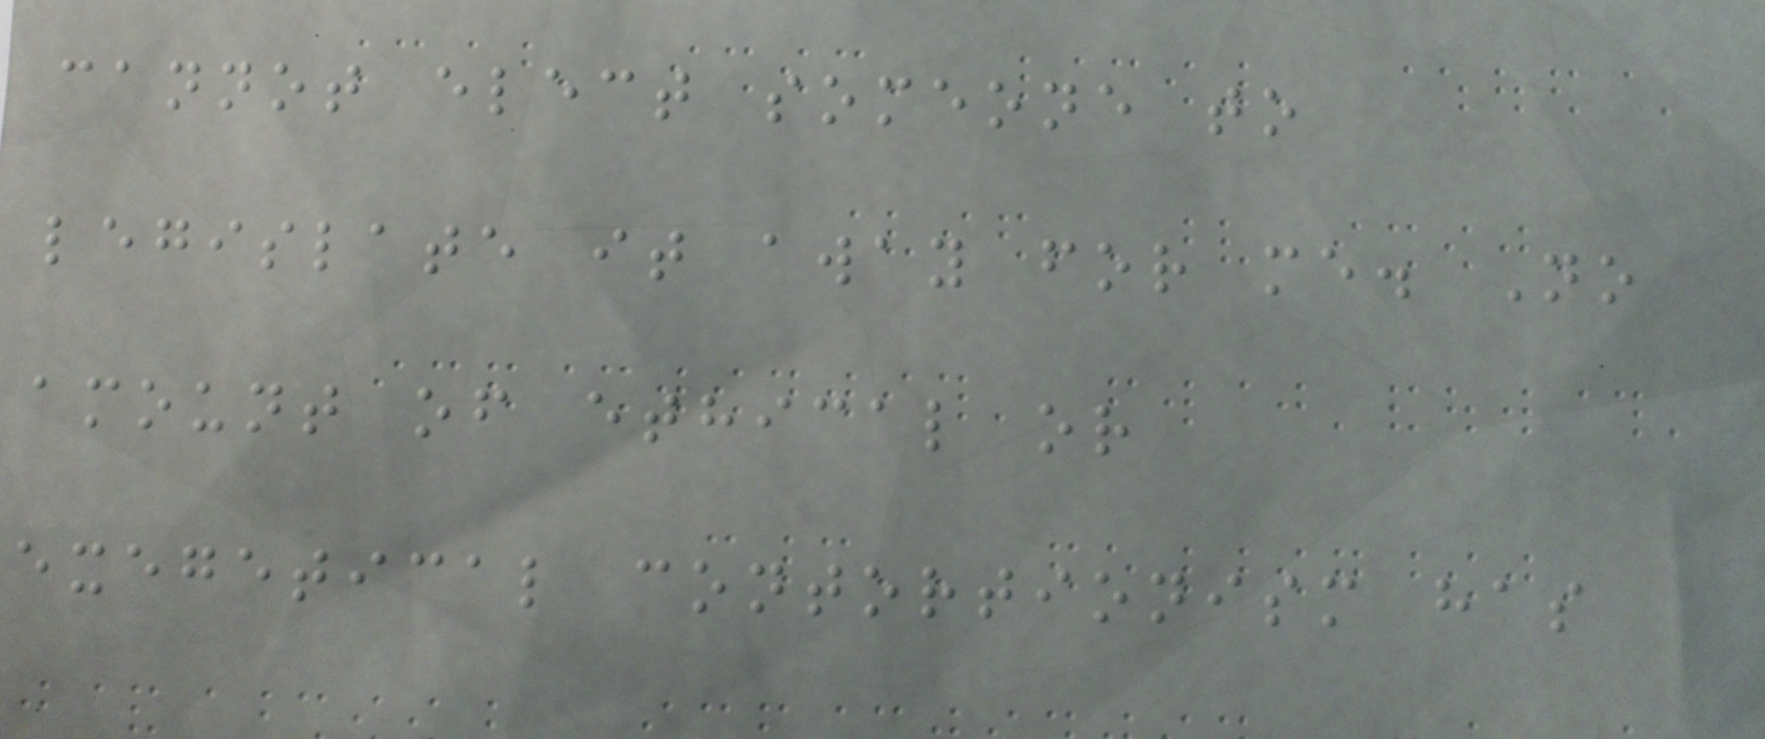cannot elect someone to
legislate it away for me. No
amount of ethical or
exegetical contortionism has
